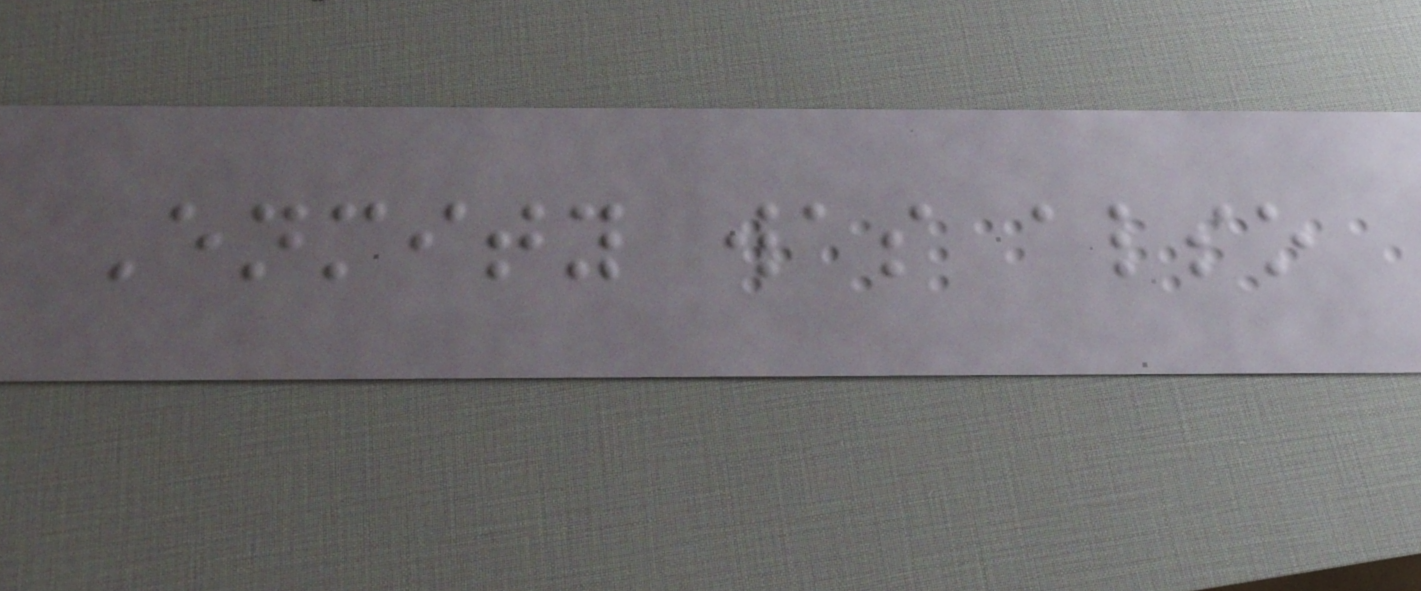Enmity was also
